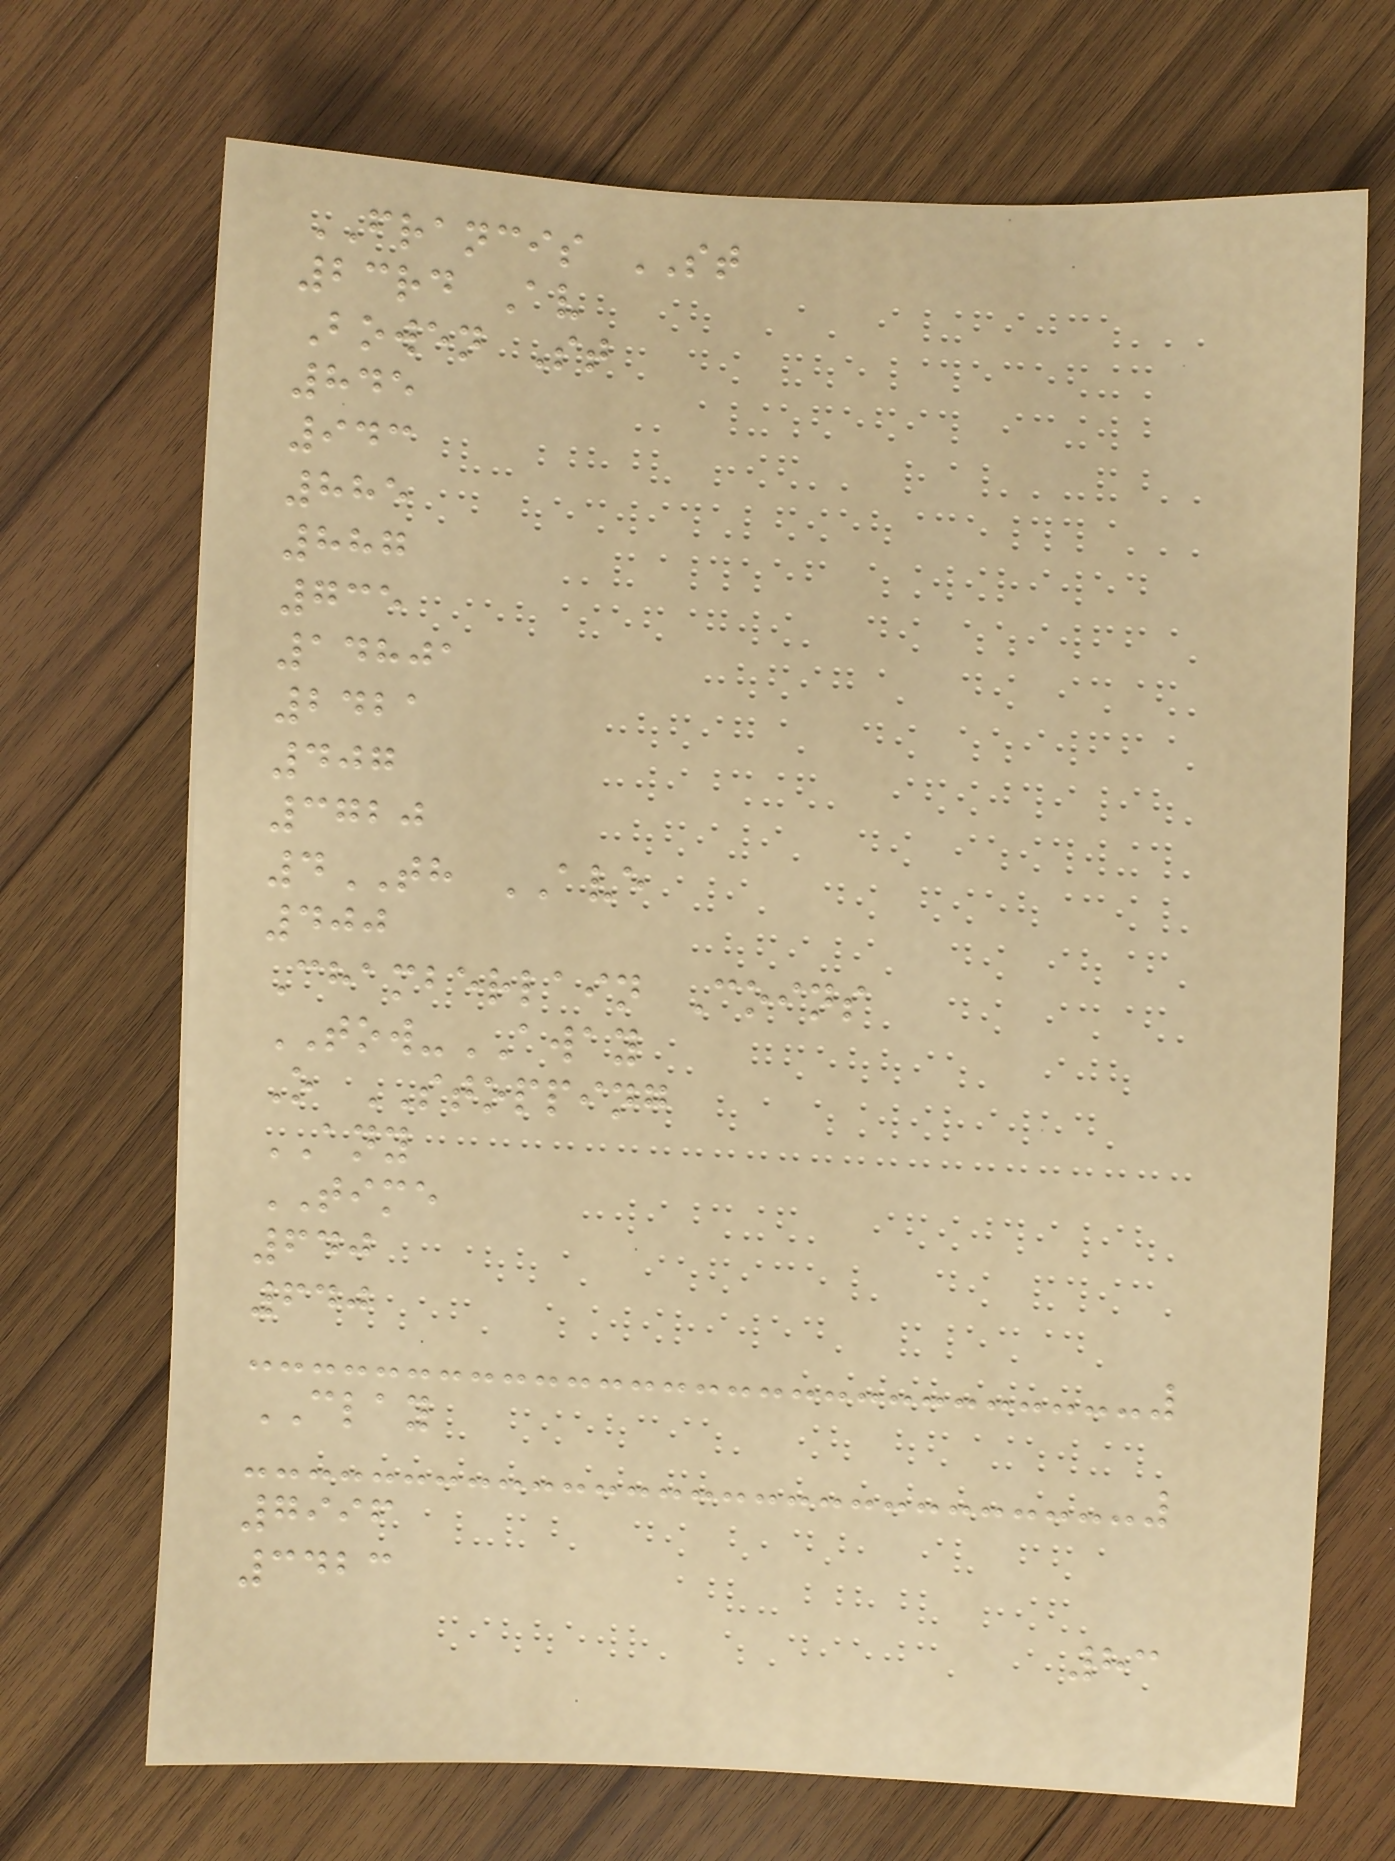FRANCIS ST
23rd Av
Bowen St
845
943
885
887
735
14801
2421
407
3720
4TH AVE
400
Chamberlain Coins
TOW-AWAY
O STOPPING
ANY
TIME
640
640
CLAY
7996
3423
83
